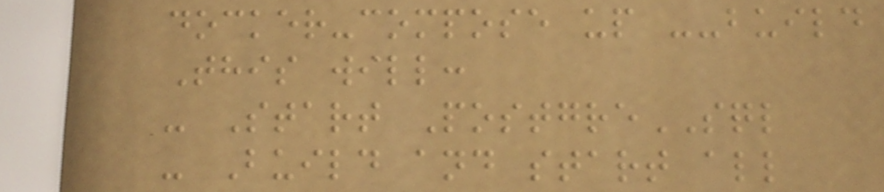docker-compose up --build
This will:
- Start PostgreSQL
- Build and start all
